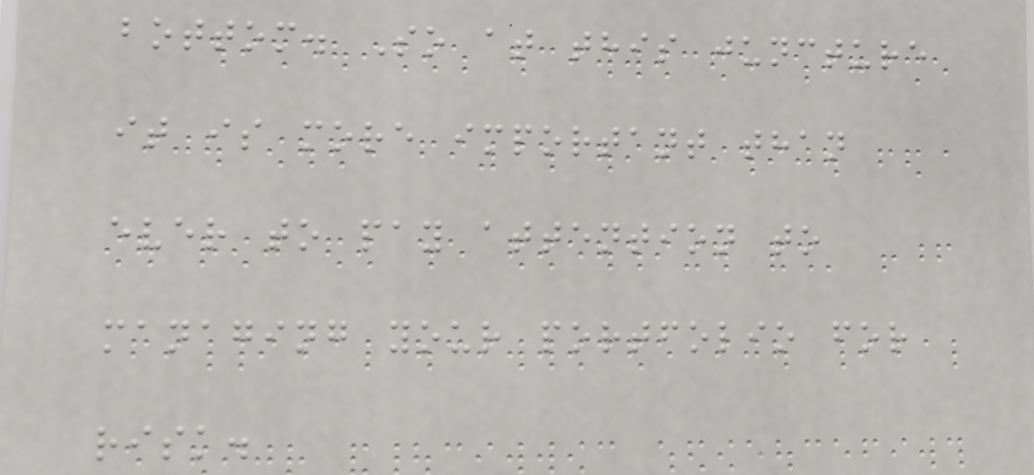bottom. So at this juncture
it is more important than
ever to pay attention to
managing your portfolio for
risk.
